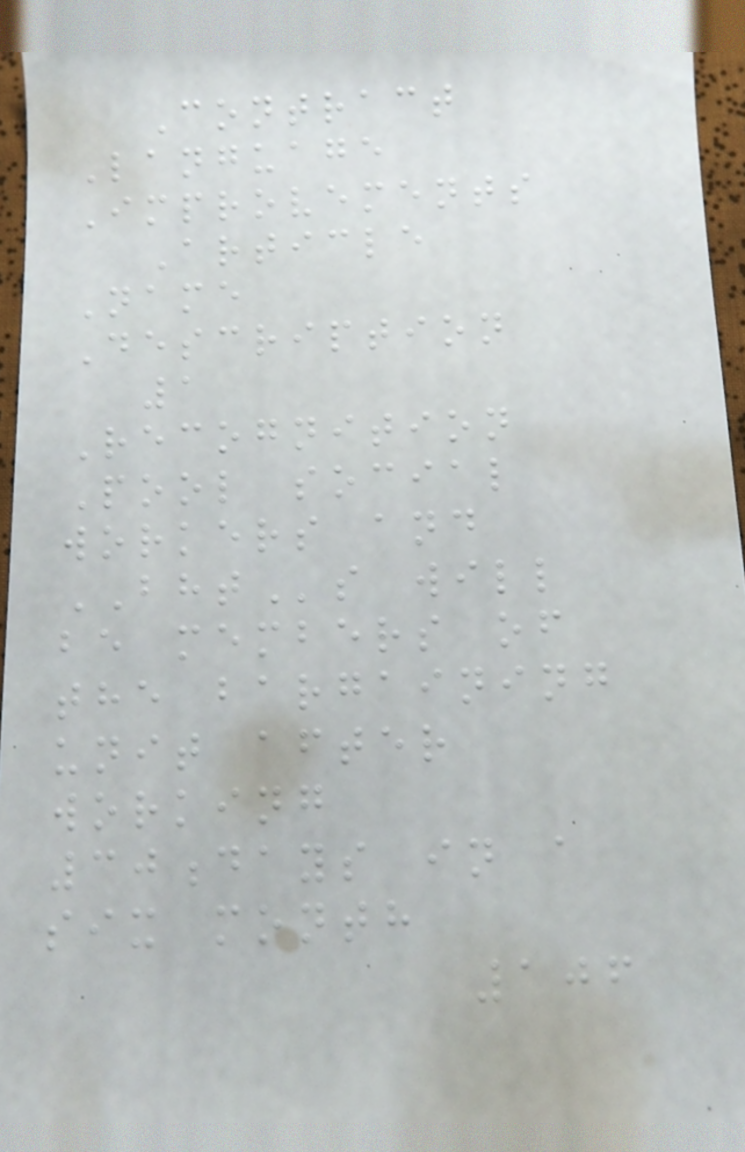Contract
Language
Improvements
Article
Name
Description
1
Recognition
Pool social
workers and
BHTs will
be members of
the bargaining
unit after
working
30days in a
six month
106
